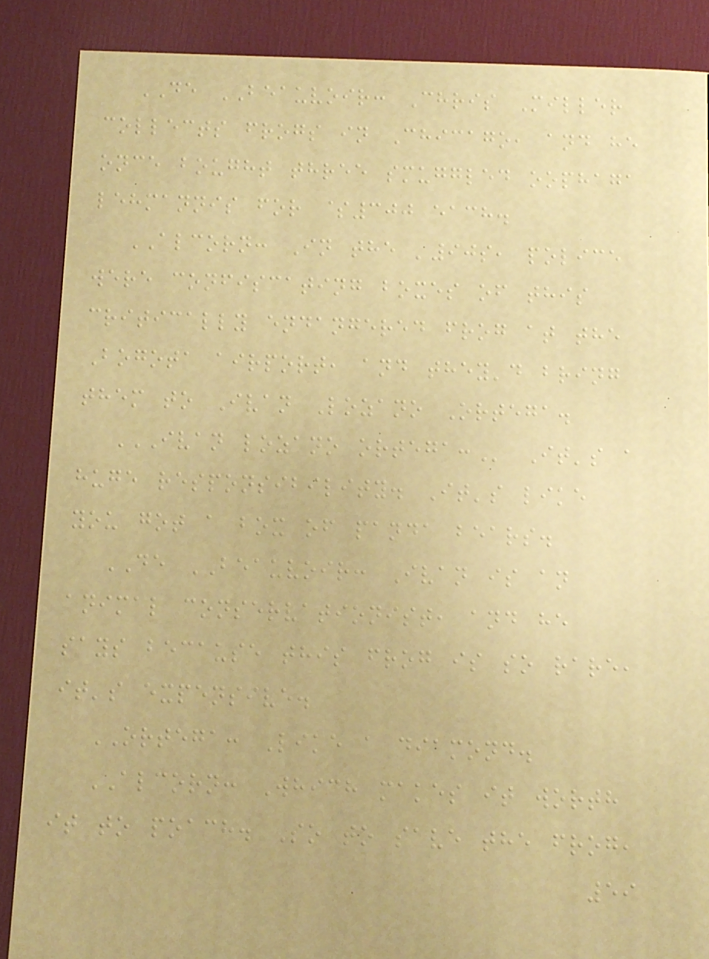DE BEAUVOIR: Chris Miller
collects frogs in Chicago, and he
once bought three smuggled oophaga
lehmannis for $300 each.
ALCORN: In the '90s, police
were confiscating boxes of this
critically endangered frog at the
Bogota airport, and they'd bring
them to Ivan Lozano Ortega.
IVAN LOZANO ORTEGA: It's a
huge responsibility. It's like
you got a box of panda bears.
DE BEAUVOIR: Ivan is an
animal conservationist, and he
says because this frog is so rare,
it's expensive.
ORTEGA: Like a diamond.
ALCORN: Which makes it worth
it to poach. So to save the frog,
59
